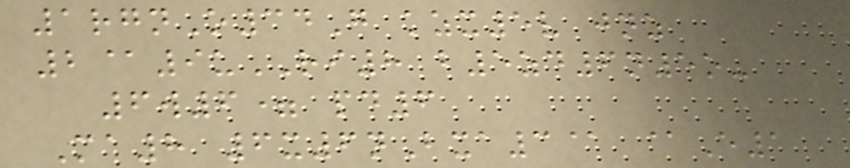1rgnO34G kzx5v jnz
2@9uRI8 b5zd6n5o-
6w6= pd6
Ma8 6x6nBxa3@ @E1
